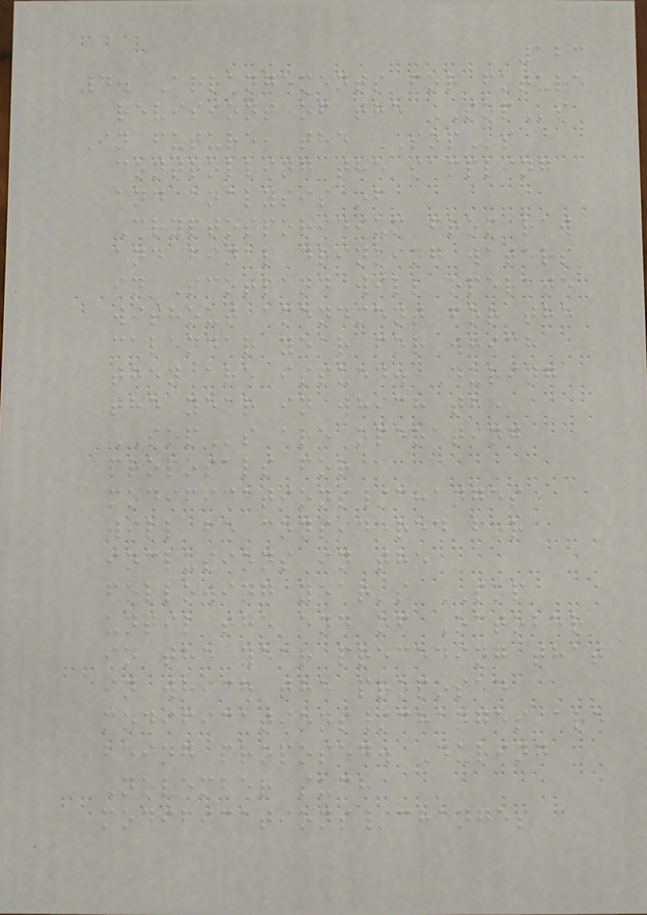123
4. Arrangements for future
revisions of the SOPs
In future, the SOPs
controlling the sampling
and analysis of
Cryptosporidium from raw
and final drinking waters
in Scotland will operate
without amendment for the
calendar year for which
they are issued. During
the year in which the
SOPs are operating
proposals for
modifications/changes
will be considered for
inclusions in the
following year's SOP
until the end of October
in the year preceding that
in which the proposed
modifications/changes are
being proposed. During
November such
modifications/changes
